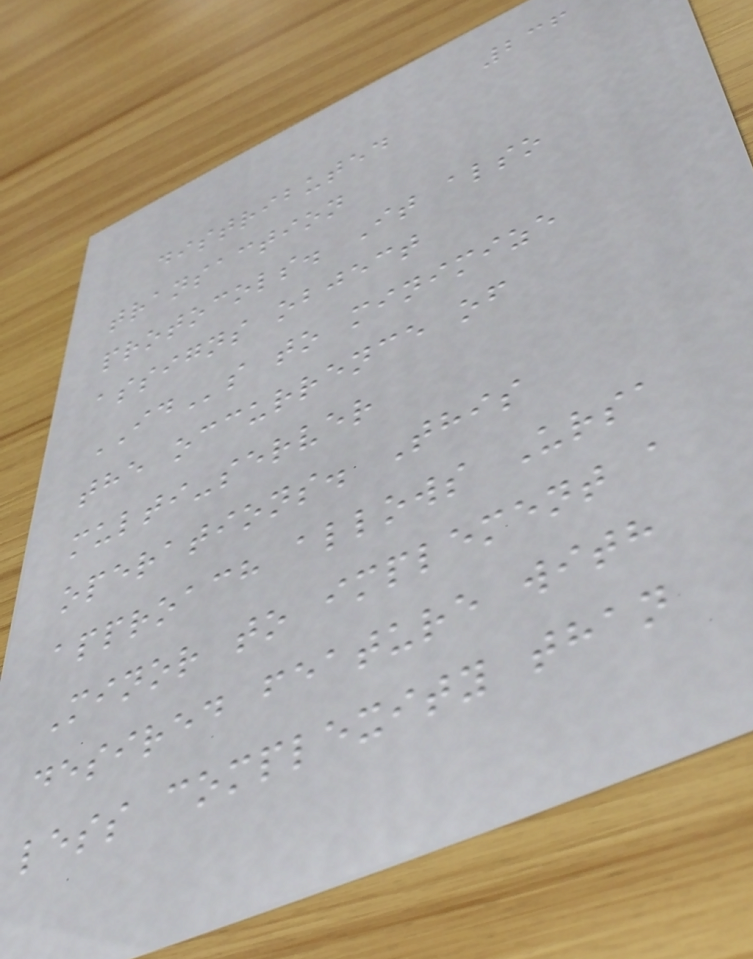236
distributed
transaction
protocols. It also
assigns object
IDs to minimize
the occurrence of
multi-server
operations. This
approach allows Ursa
Minor to implement a
desired feature with
less complexity than
